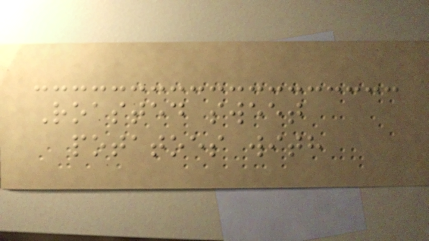Roasted sweet
potatoes with
